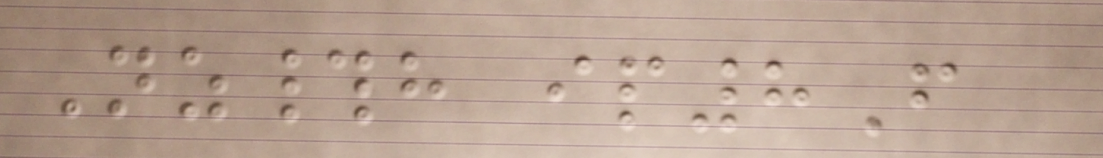Nz#h ip8F
